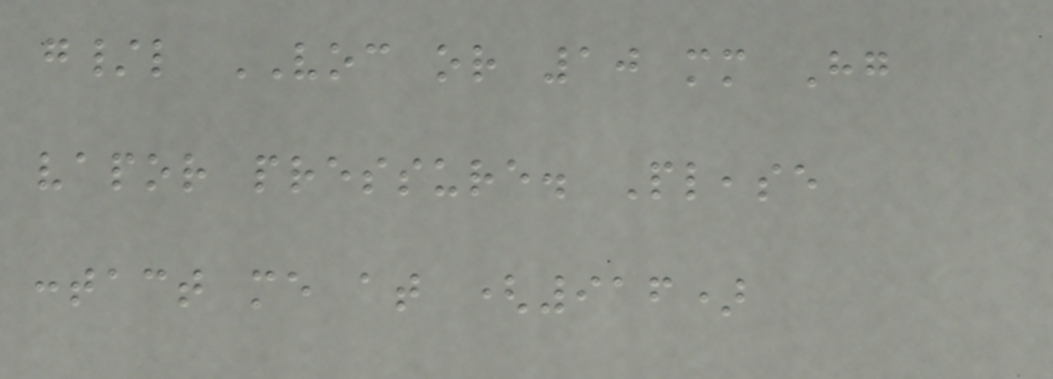g/l VOC or 10 mm Hg
vapor pressure. Please
contact me at (916)
